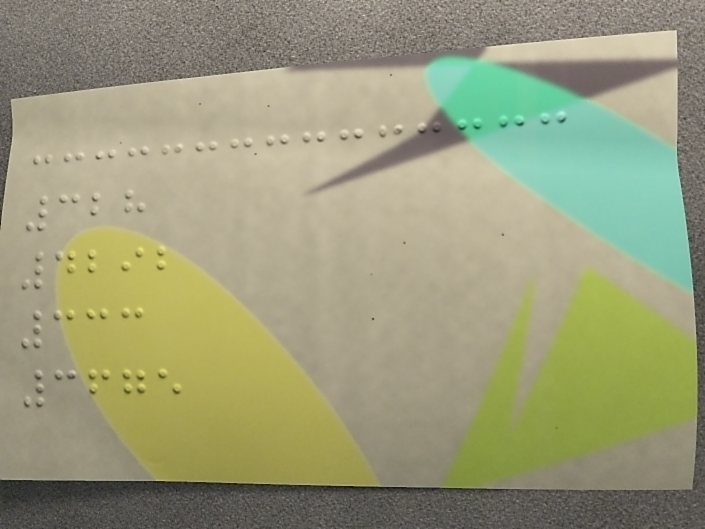328
4292
333
3675
